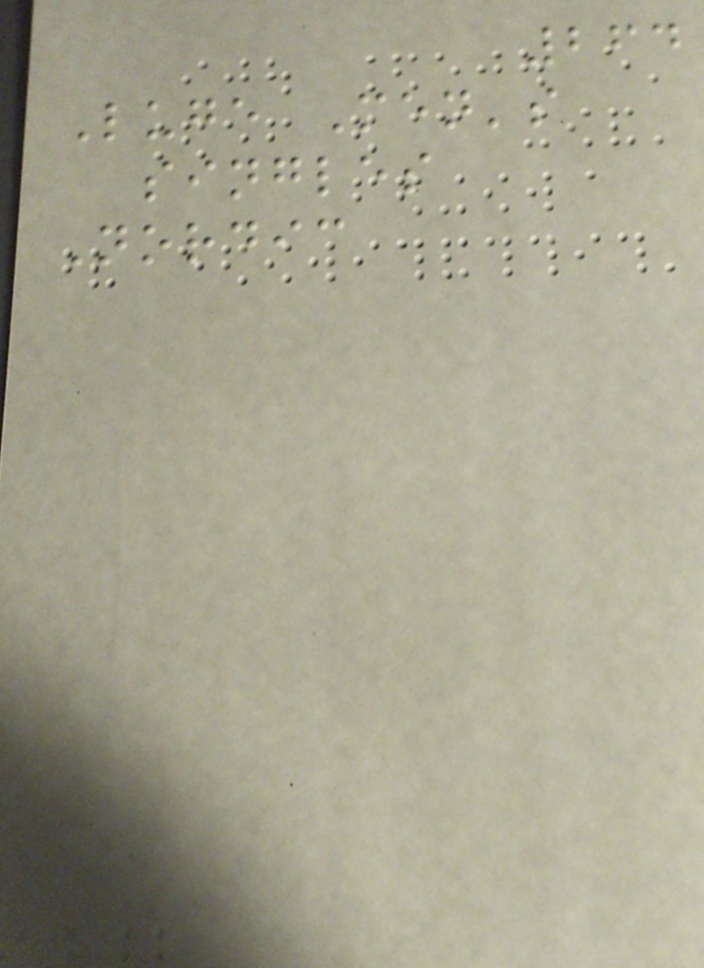264
Luge Men's
singles
Nordic
